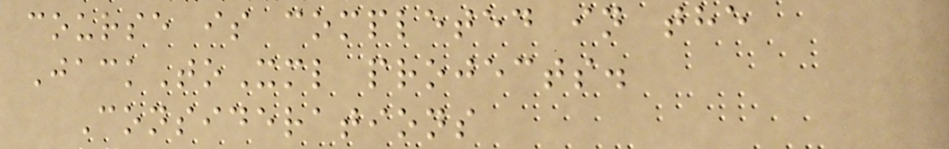course is completed in the
JackToXml projects.
Considerations
